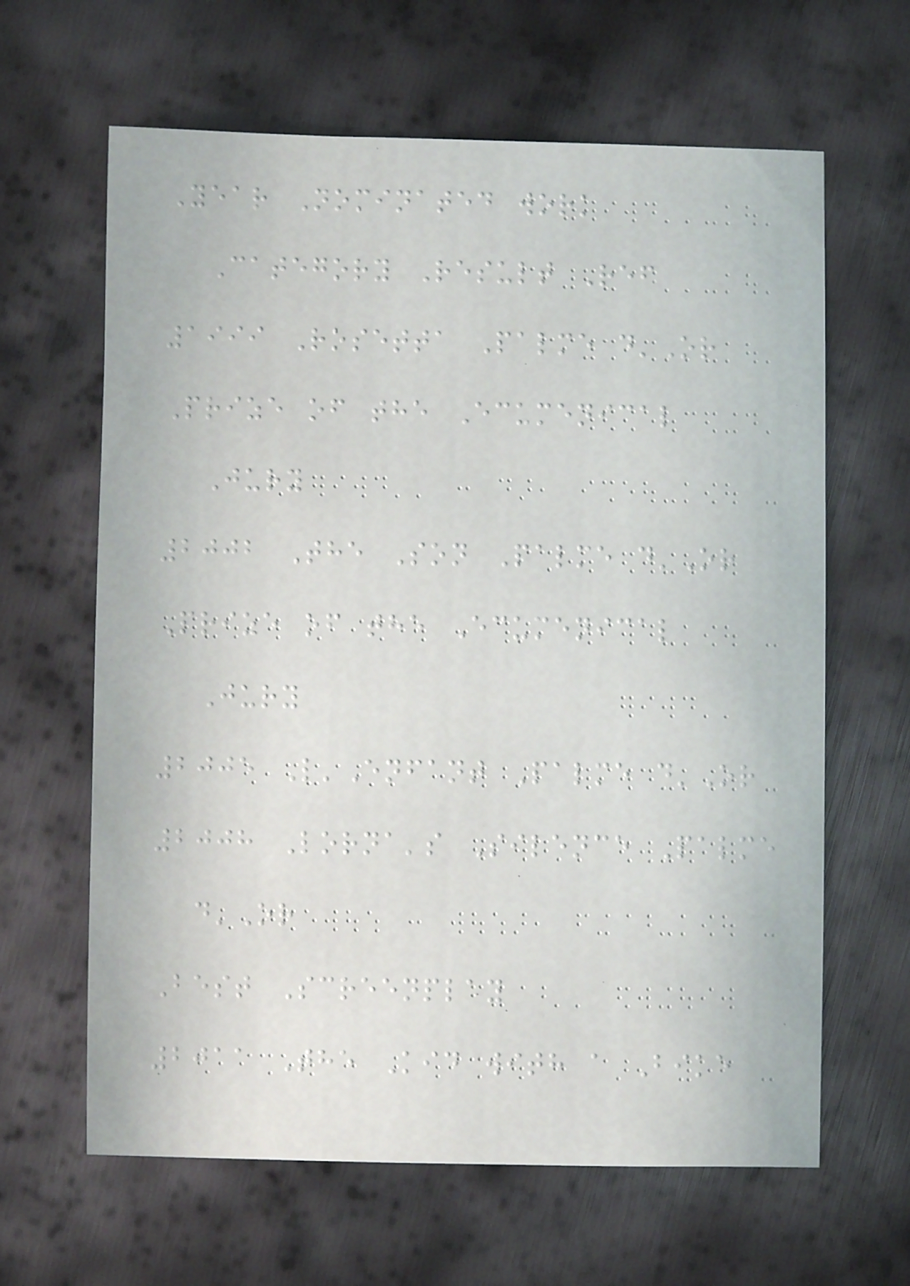Year Nominated work
Category Result Ref
1999 Rosetta Palme d'Or
Prize of the Ecumenical
Jury
2002 The Son Palme d'Or
Prize of the Ecumenical
Jury
2005 L'Enfant Palme d'Or
2008 Lorna's Silence Palme
d'Or
Best Screenplay
2011 The Kid with a Bike
